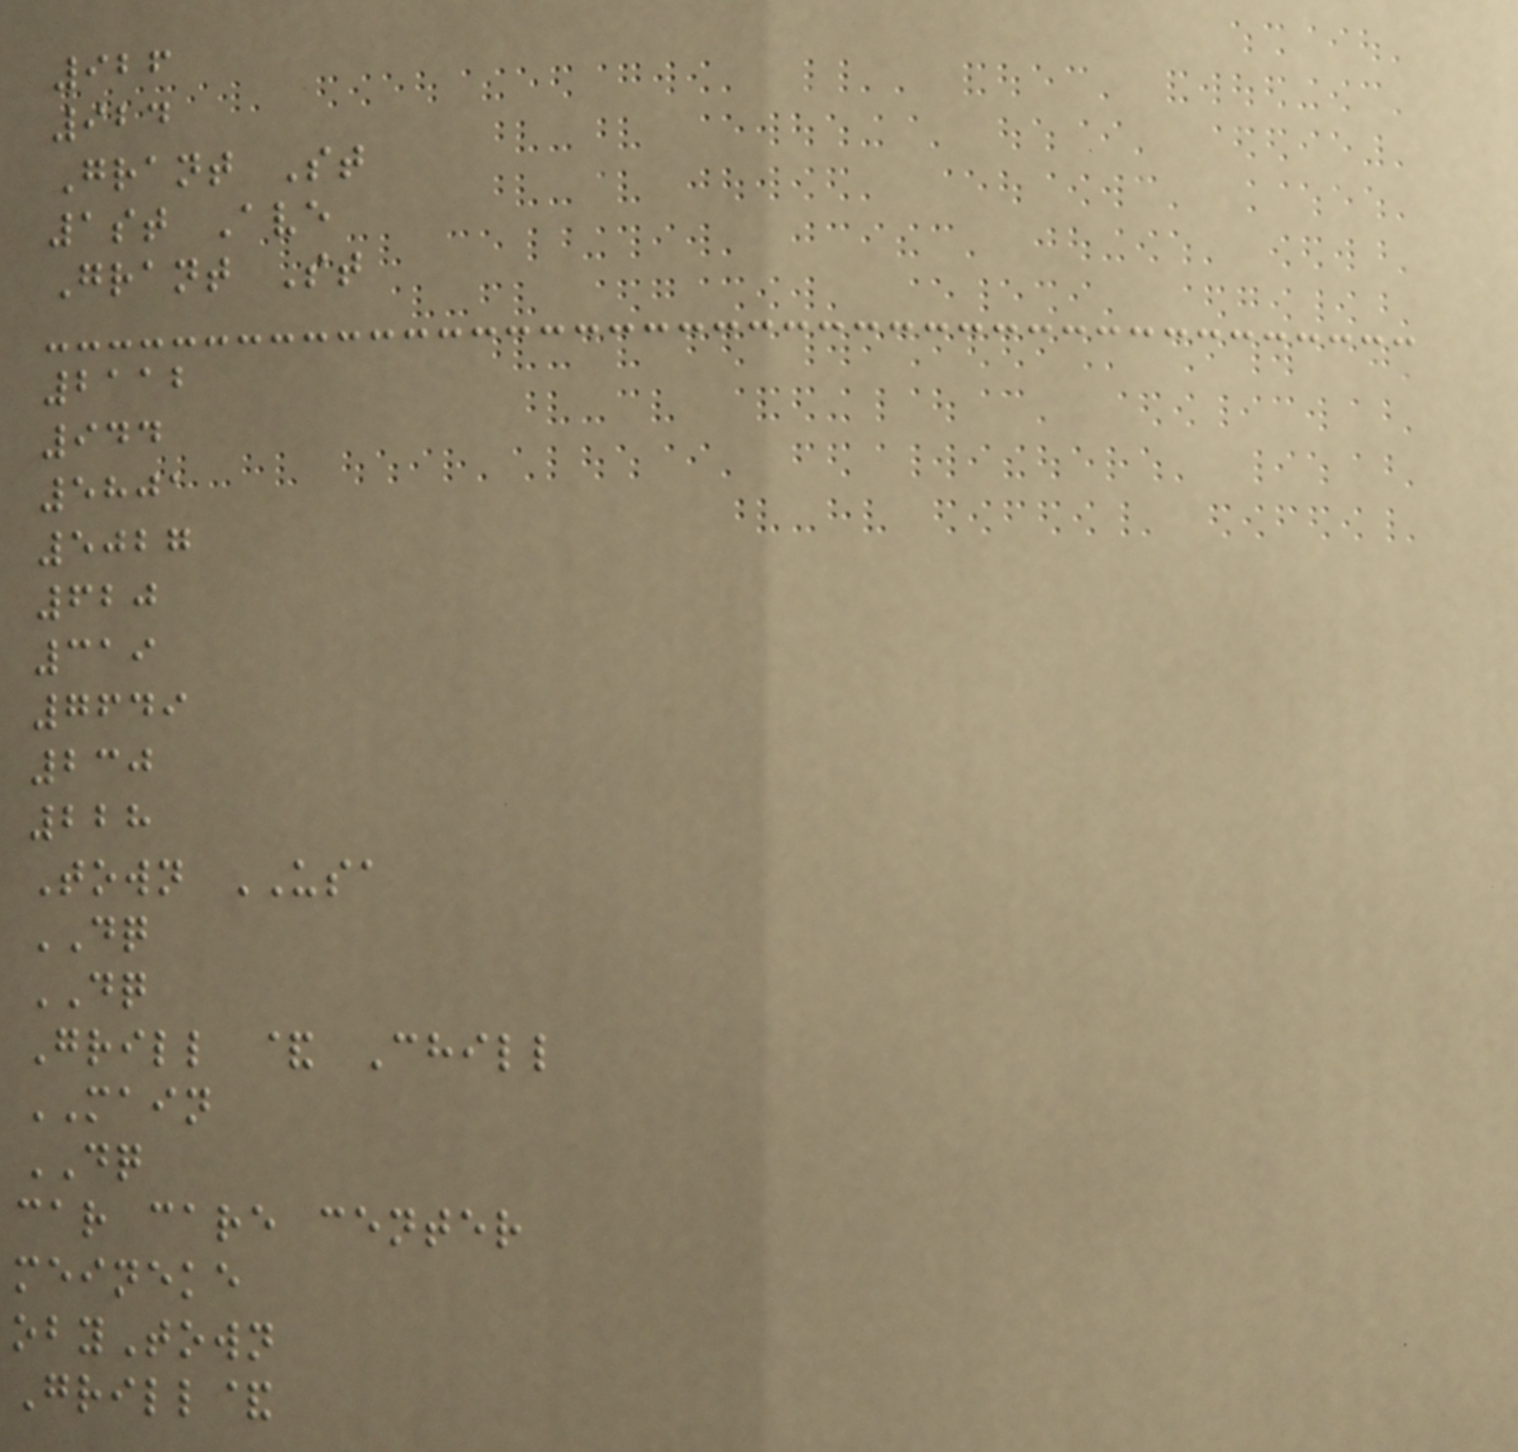926
924
Grant St
1st Ave
Grant St
2112
944
5801
5027
620
319
7649
230
228
Town USA
DQ
DQ
Grill & Chill
MAIN
DQ
car care center
meineke
obyTown
Grill&
